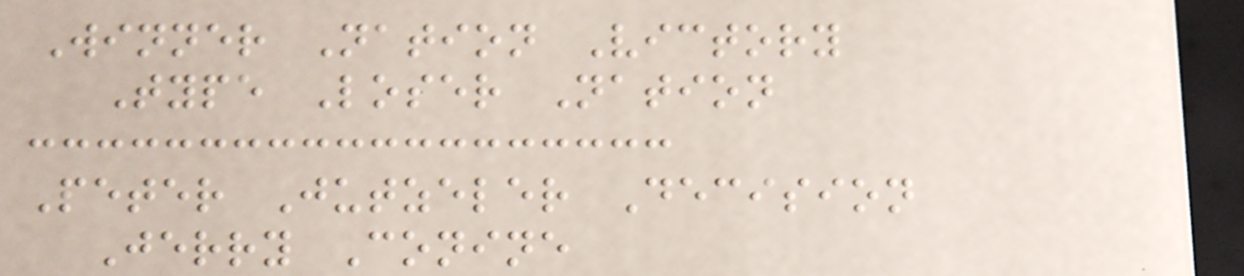Winner Nation Victory
Type Loser Nation
Peter Jutzeler Decision
Jerry Conine
